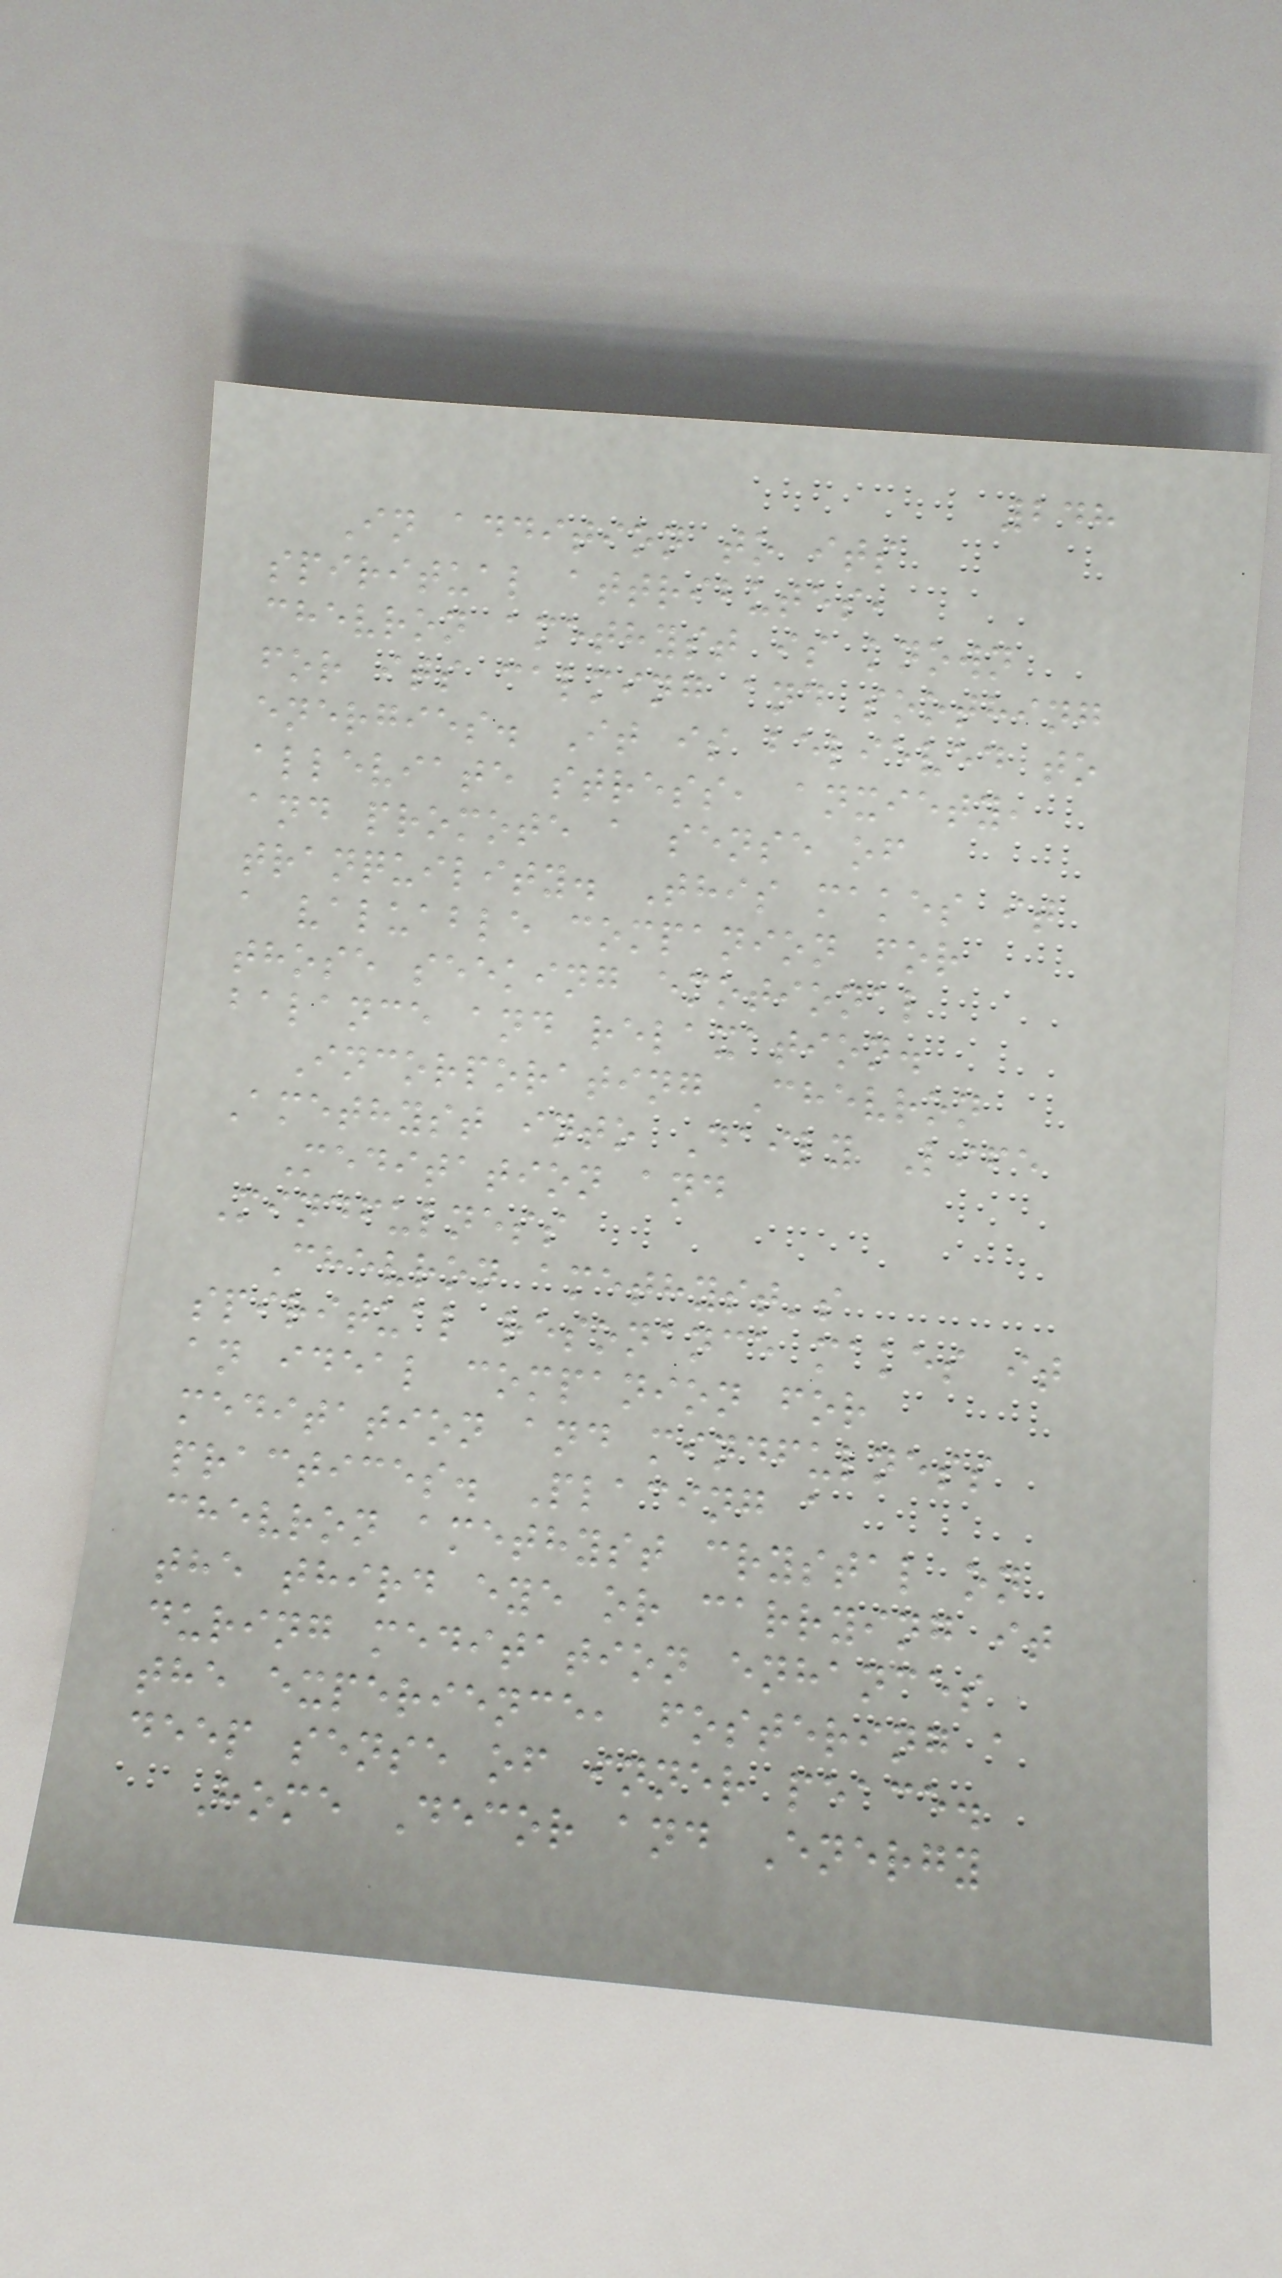248
In addition to its
spiritual attributes,
chevron amethyst is known
for its calming and soothing
energies. It is believed to
alleviate stress, anxiety,
and promote a sense of
tranquility. This makes it
a valuable companion for
those seeking emotional
balance and relaxation.
Incorporating Chevron
Amethyst into Daily Life
Meditation and
Mindfulness
Chevron amethyst's
spiritual resonance makes it
an ideal companion for
meditation and mindfulness
practices. Placing a
chevron amethyst crystal on
the third eye or carrying it
during meditation enhances
the experience, fostering a
deep sense of inner peace.
Home Decor and Energy
